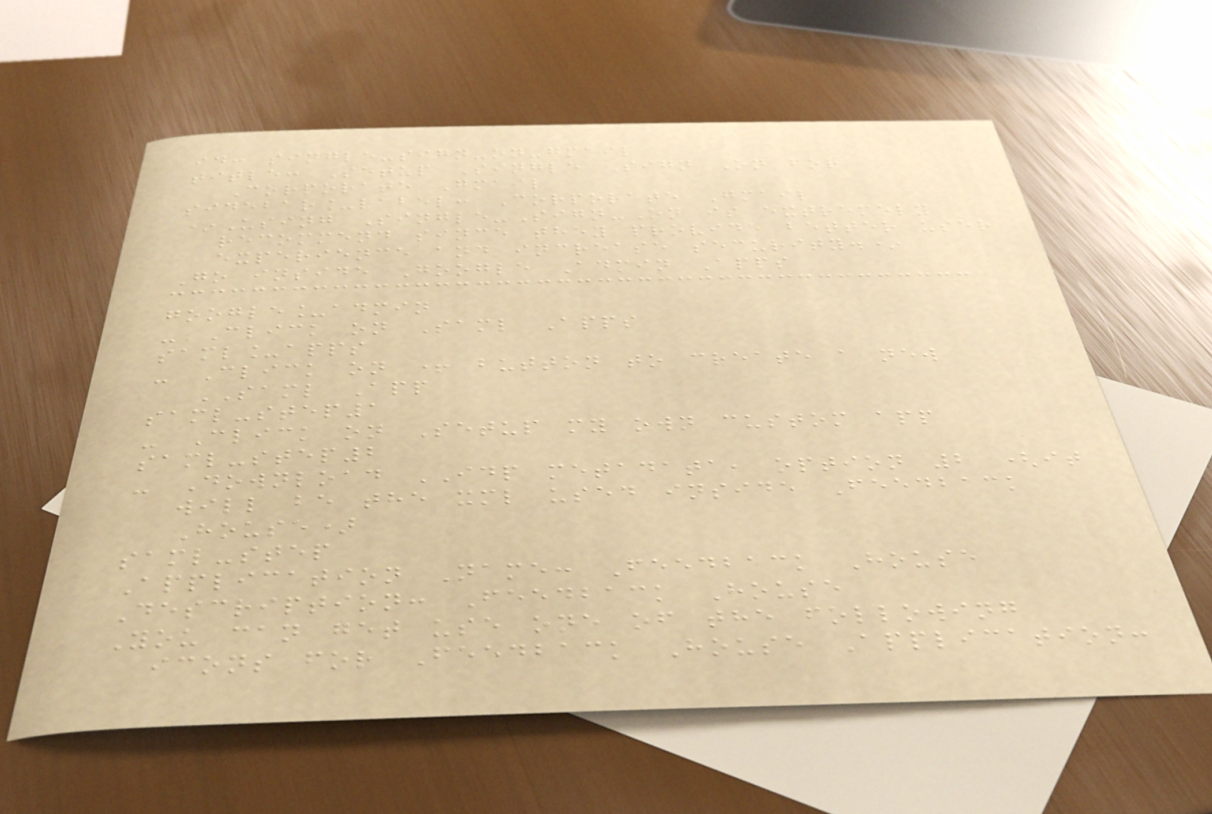id: single-sign-on-gmail
title: Setup Single Sign On for
Corporate Gmail
sidebar_label: Corporate Gmail
*Using Single-Sign-On is extremely
recommend since they provide better user
experience and increase security.*
Go inside Google Admin Apps
google_admin
- Click on Saml Apps
saml_apps
- Click on + button to create a new
SAML App
saml-step1
- Click on Setup my own custom app
saml-step2
- Download IDP metadata, option 2 (it
will be the xml used inside Feedback
House)
saml-step
Application Name: Feedback House
Description: Feedback House
You can get use one of the following
icons for Feedback House Application:
